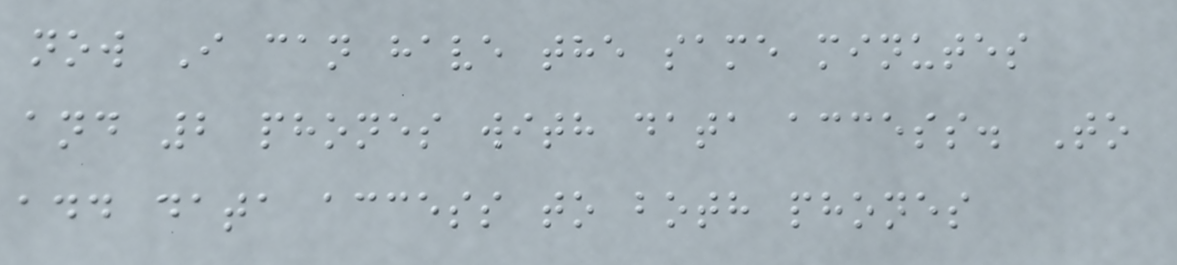now I can have the same minutes
and 2 phones with data access. To
add data access to both phones
